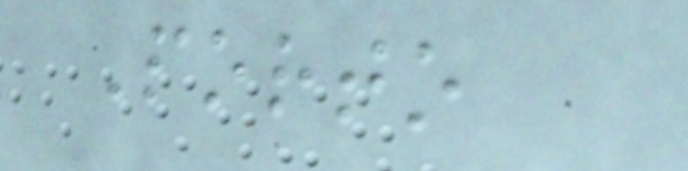Porto
